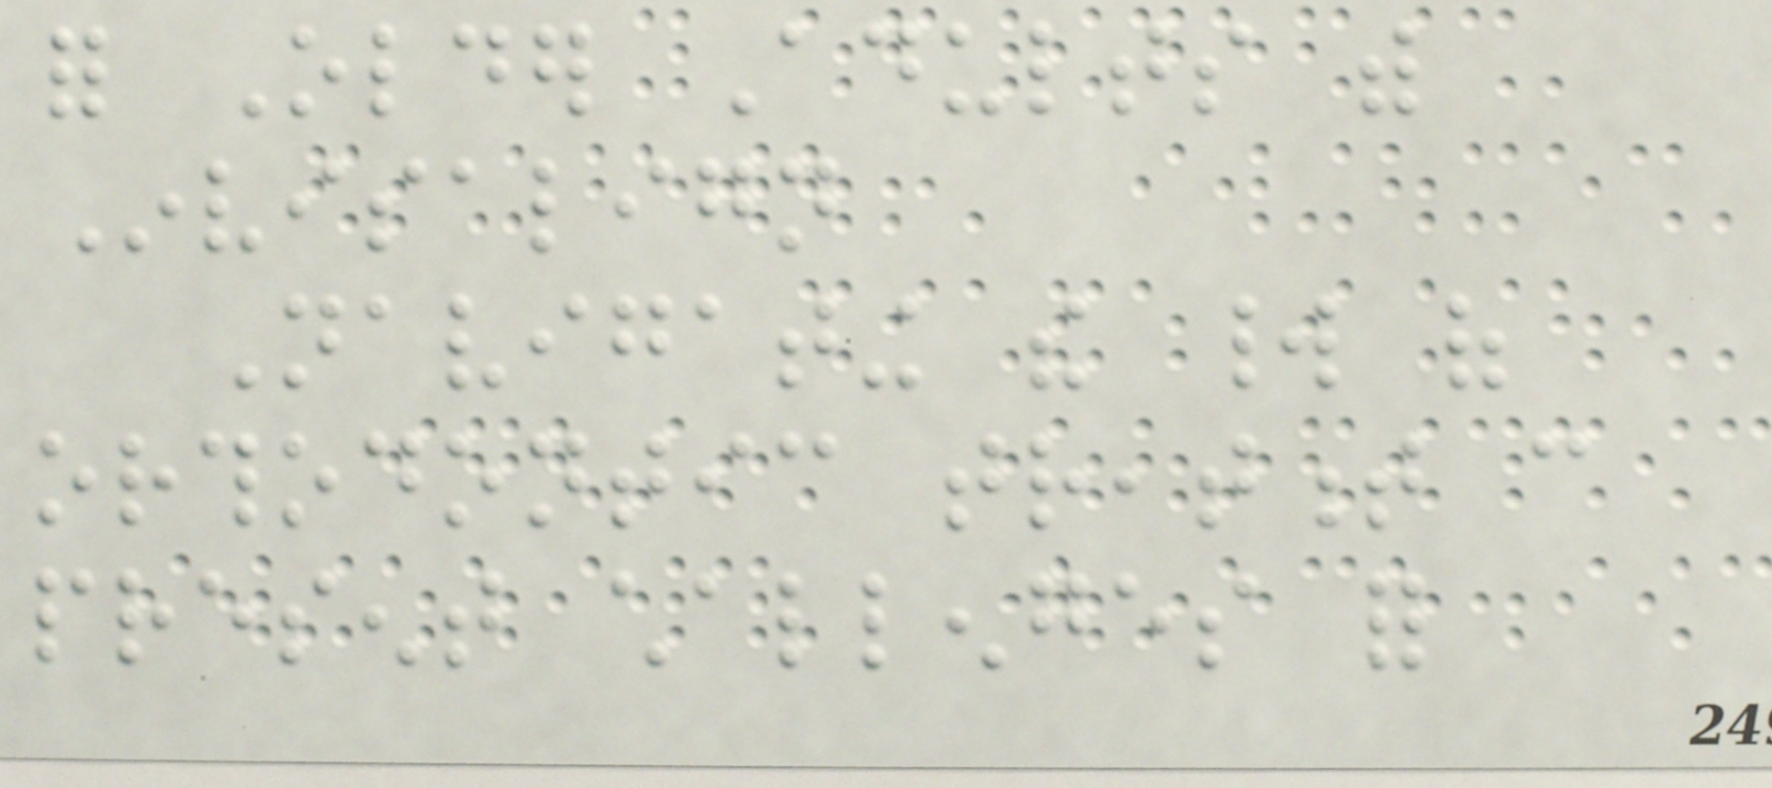for Older Adults with
Invisalign
Navigating the world of
orthodontic treatment can
present challenges for
